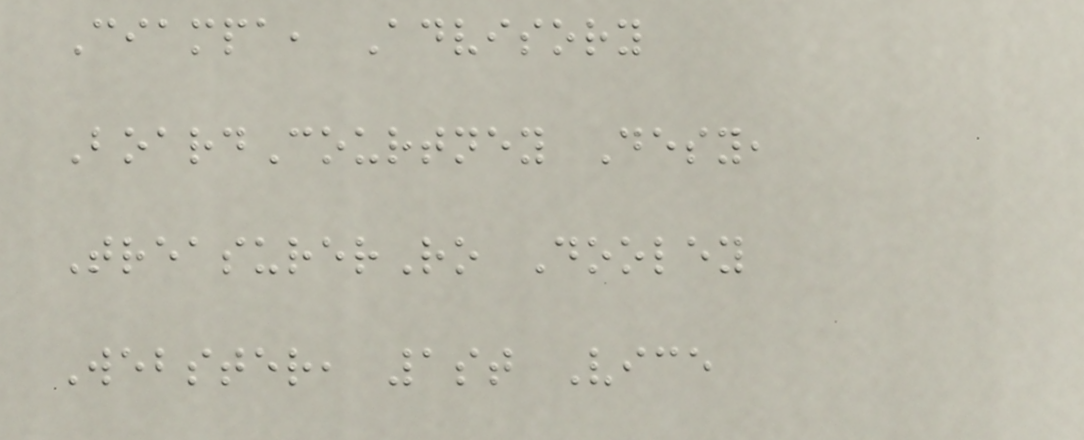Ciampa, Advisory
BoardCourtney Desy,
TreasurerRo Dooley
Webster, 1st Vice
